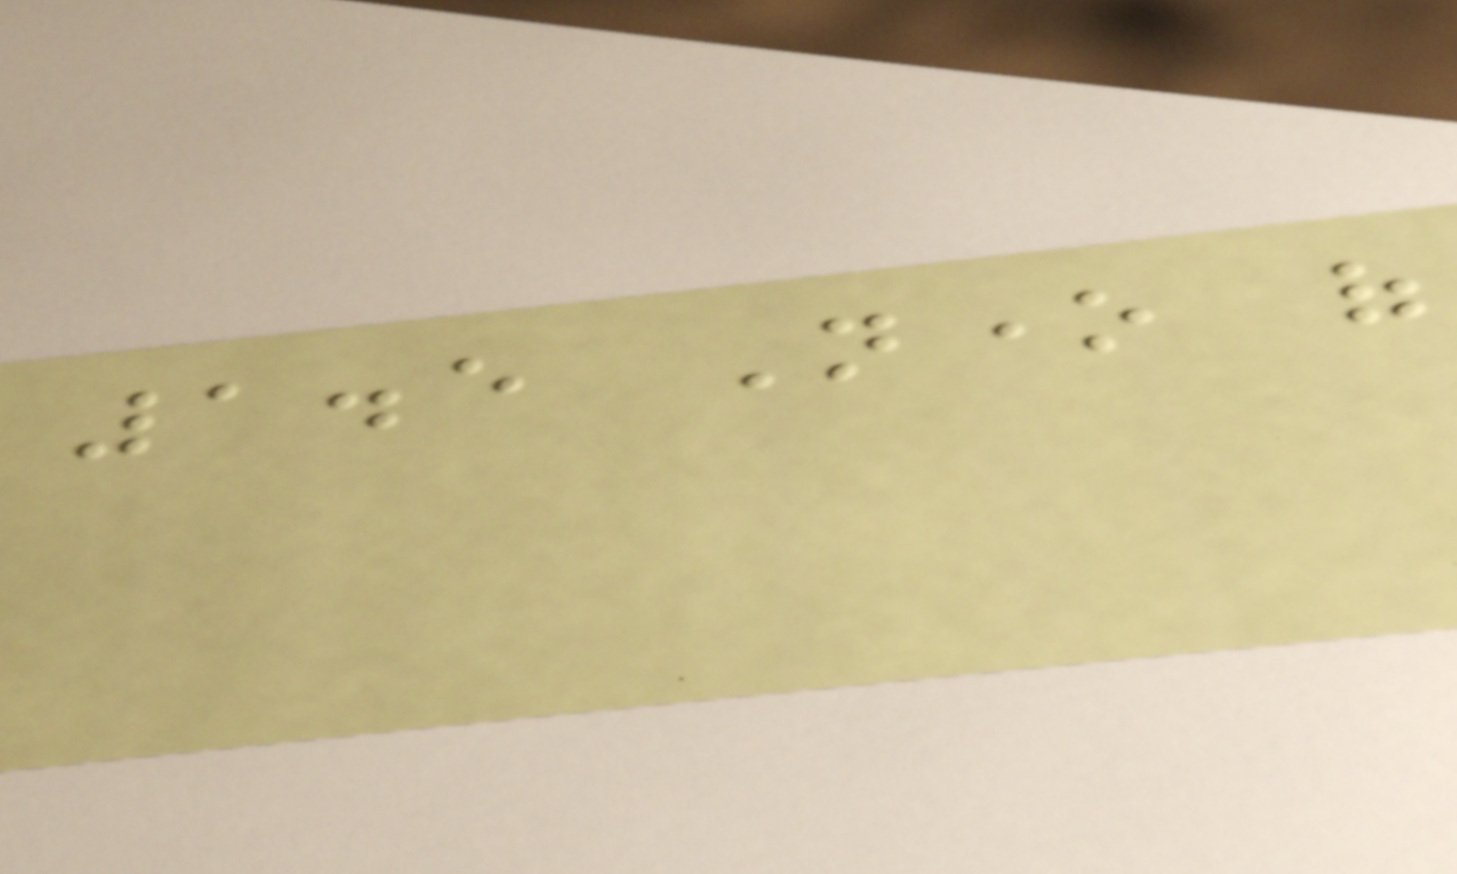1.5 None of
